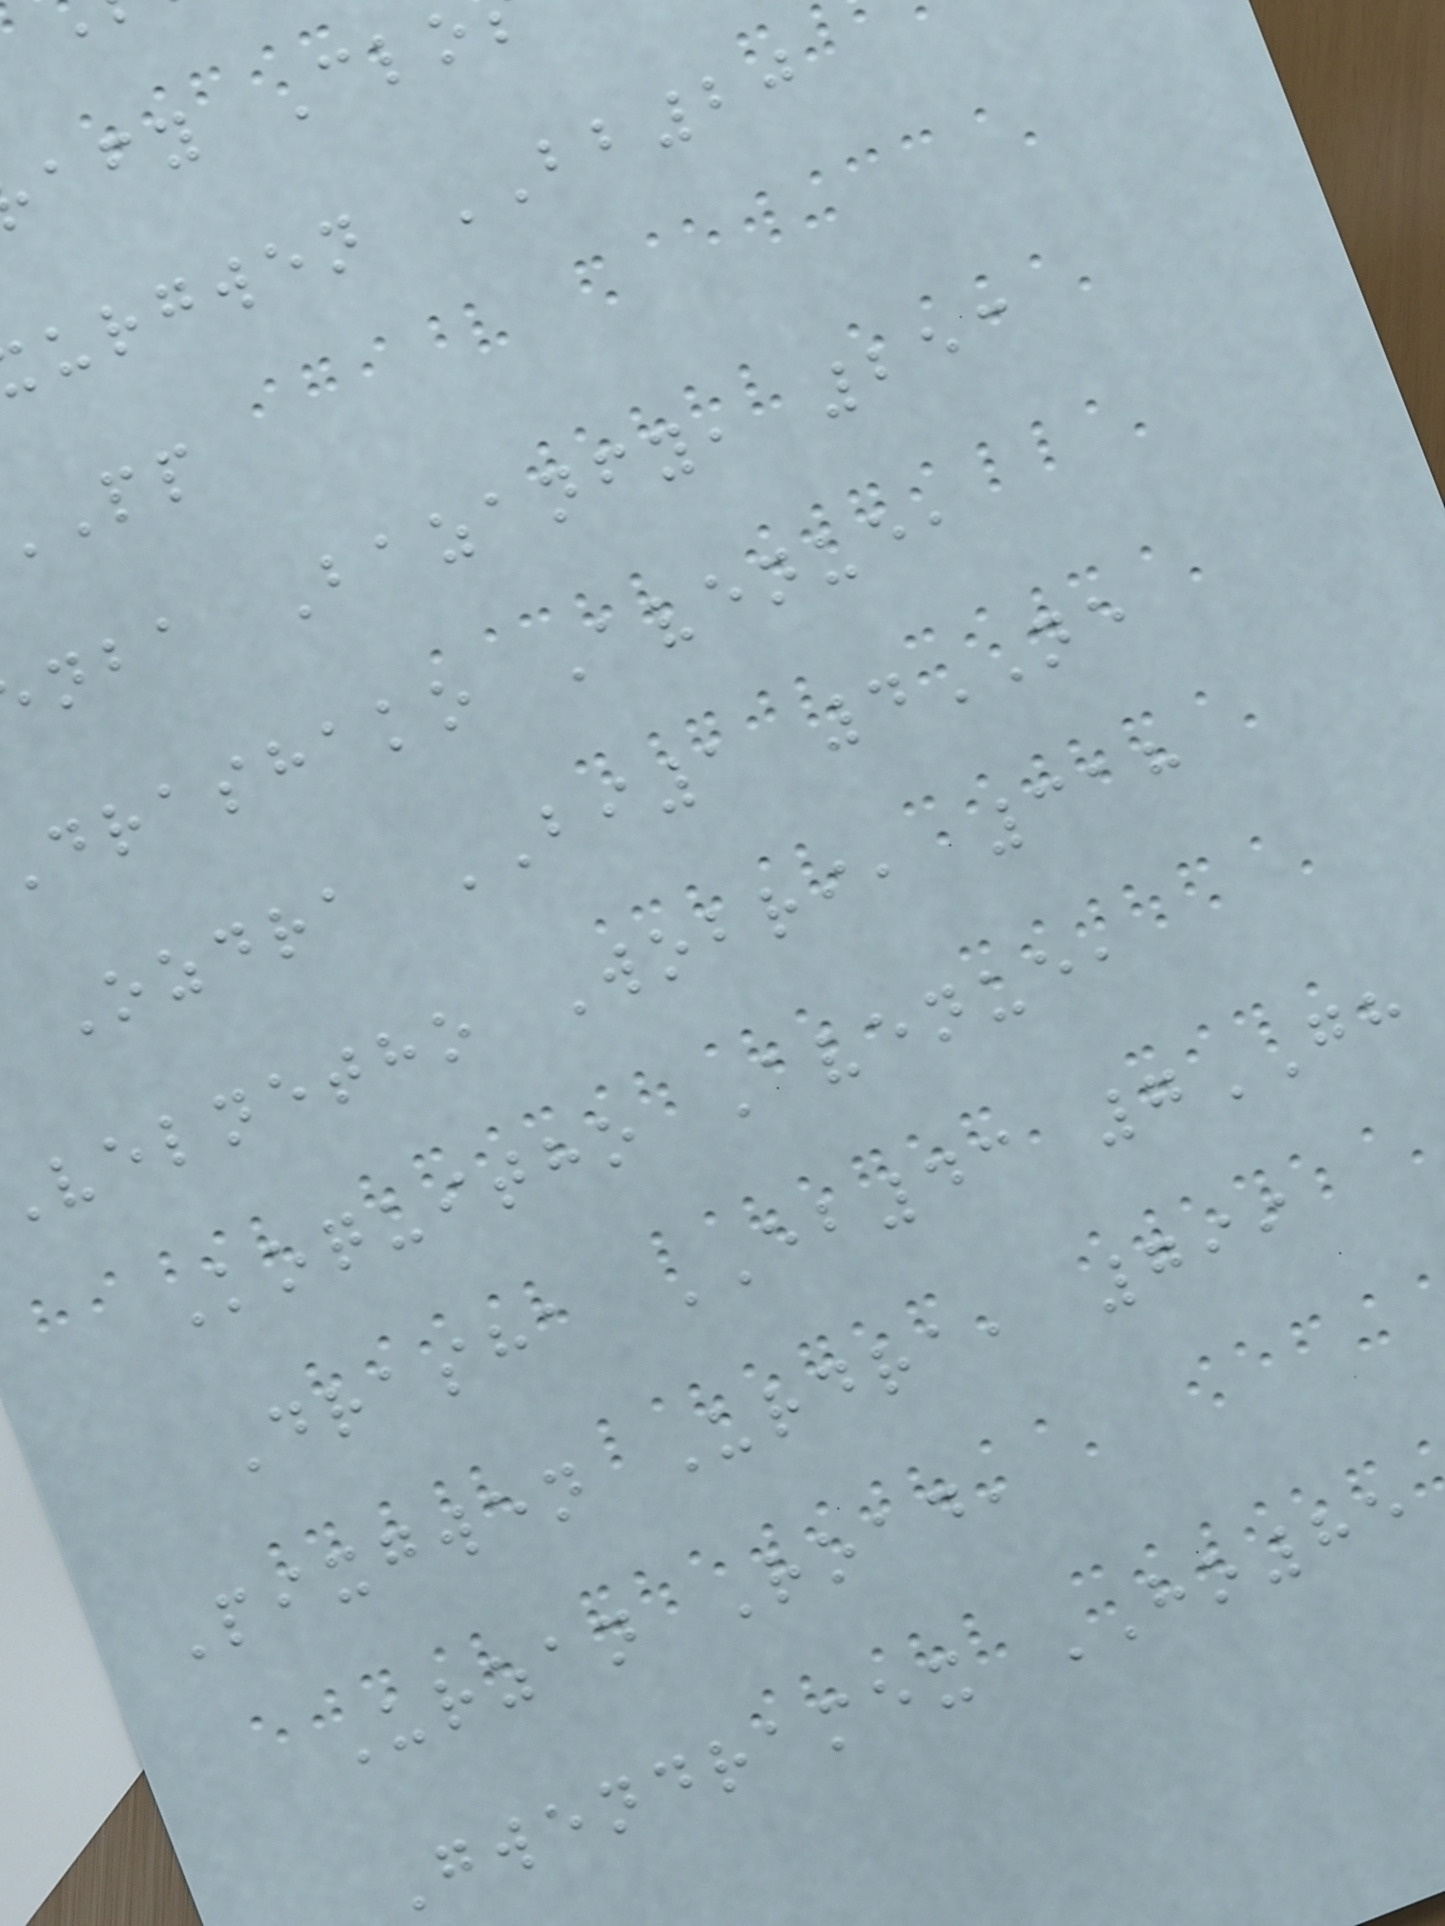afy Clo
urgwen BB20
nba Bazanfy, 253
drashako Avenue,
Ozdra BI1 4NE
velnetho Wobri, 318
Koquitho Avenue,
Drasha EB43 7GH
Pixgwen Urdra, 799
Urzan Road,
Gwendramex HO85
